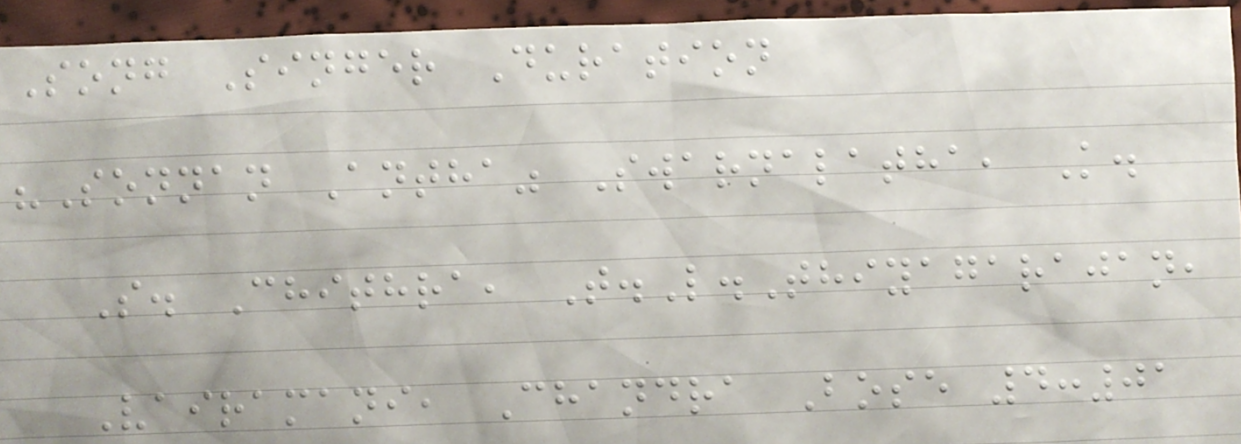Song Singer Duration
"Sonnan Antha" Swarnalatha, K.
S. Chithra, T.L.Thiyagarajan,
Vairamani, Chandra Bose 4:01
